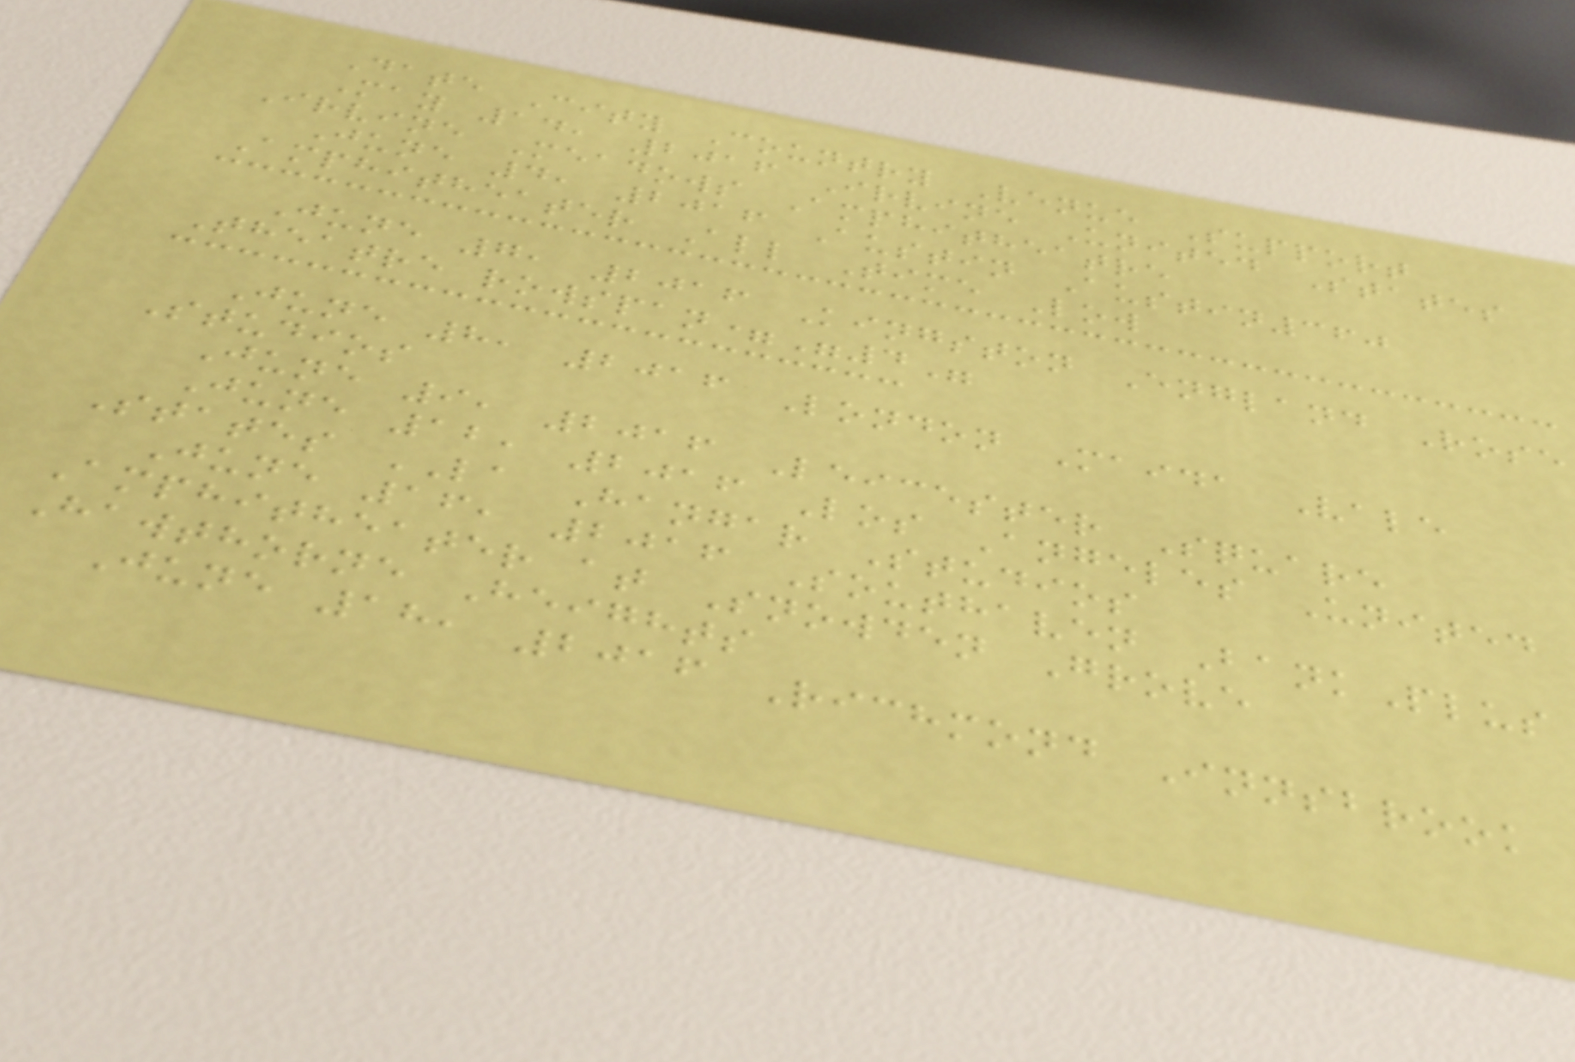Date City Country Venue Support
May 14, 2016 Irvine United States
Irvine Meadows Amphitheatre
June 4, 2016 Austin Austin360
Amphitheater All Time Low
June 7, 2016 Kingston England Rose
Theatre rowspan="4"
June 8, 2016 London Maida Vale
Studios
June 9, 2016 Leicester Square
June 12, 2016 Los Angeles United
States LA Hangar Studios
June 16, 2016 Southaven BankPlus
Amphitheater at Snowden Grove
Hawthorne Heights
June 18, 2016 Richmond Innsbrook
